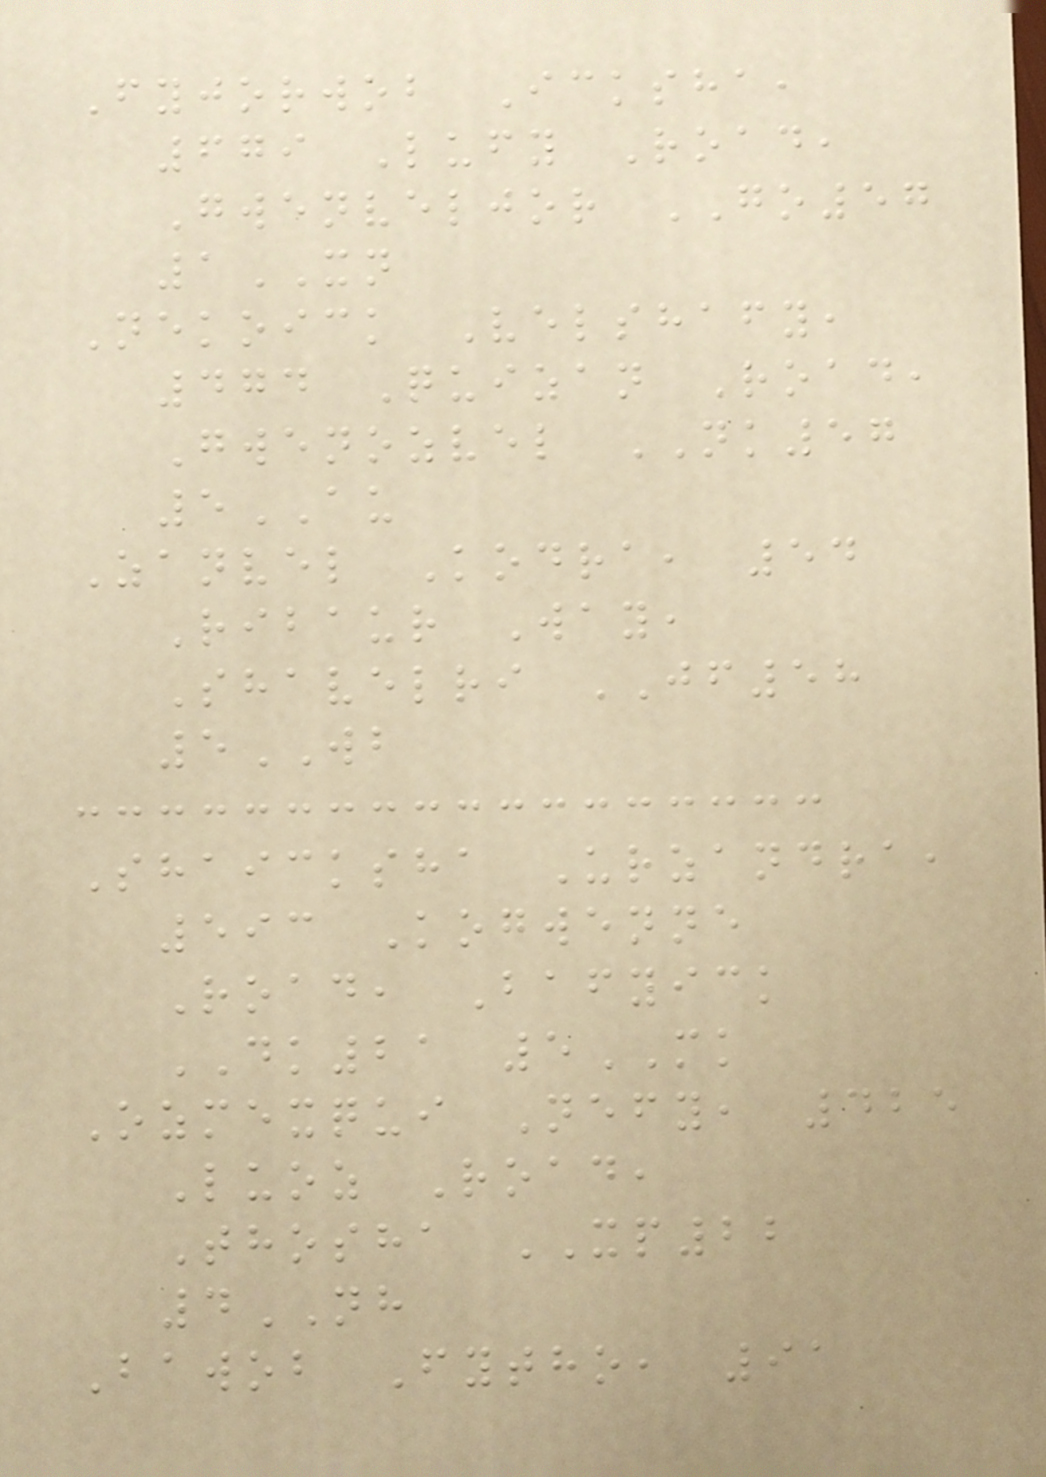Fyjorwob Icksha,
679 Lufy Road,
Gwenveljor GO57
1XN
Nekoick Velshafy,
474 Quizan Road,
Gwenozvel NK57
5AU
Zanvel Kodra, 54
Ribaur Way,
Shavelri JF58
5WB
Shaicksha Urzandra,
593 Kogwenne
Road, Bafyick
DK21 5MK
Ozmexqui Nefy, 425
Luoz Road,
Thosha XP22
4NH
Bawob Fytho, 91
